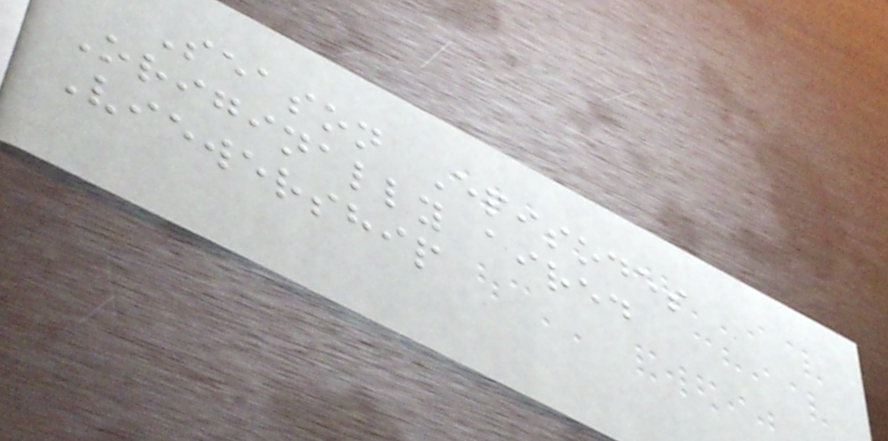Season Episodes
Originally aired
Viewership
